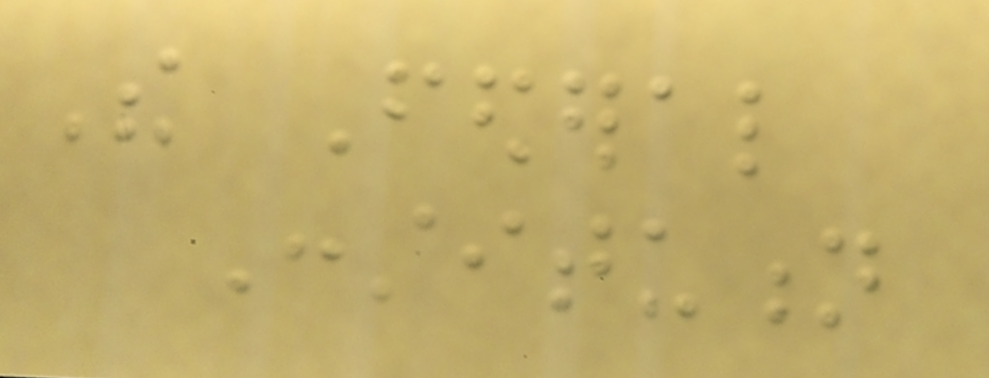The Federal
Constitution
